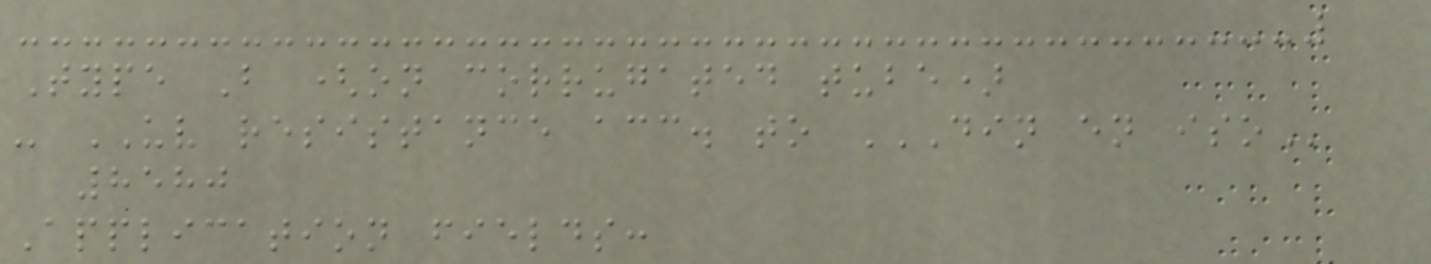Type B (on corrugated tube)
- UV resistance acc. to DIN EN ISO
8580
Application fields:
